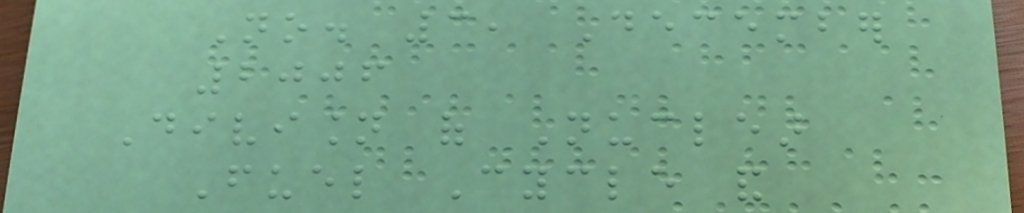No. 3, December
2006
Division of Nuclear
Fuel Cycle and
